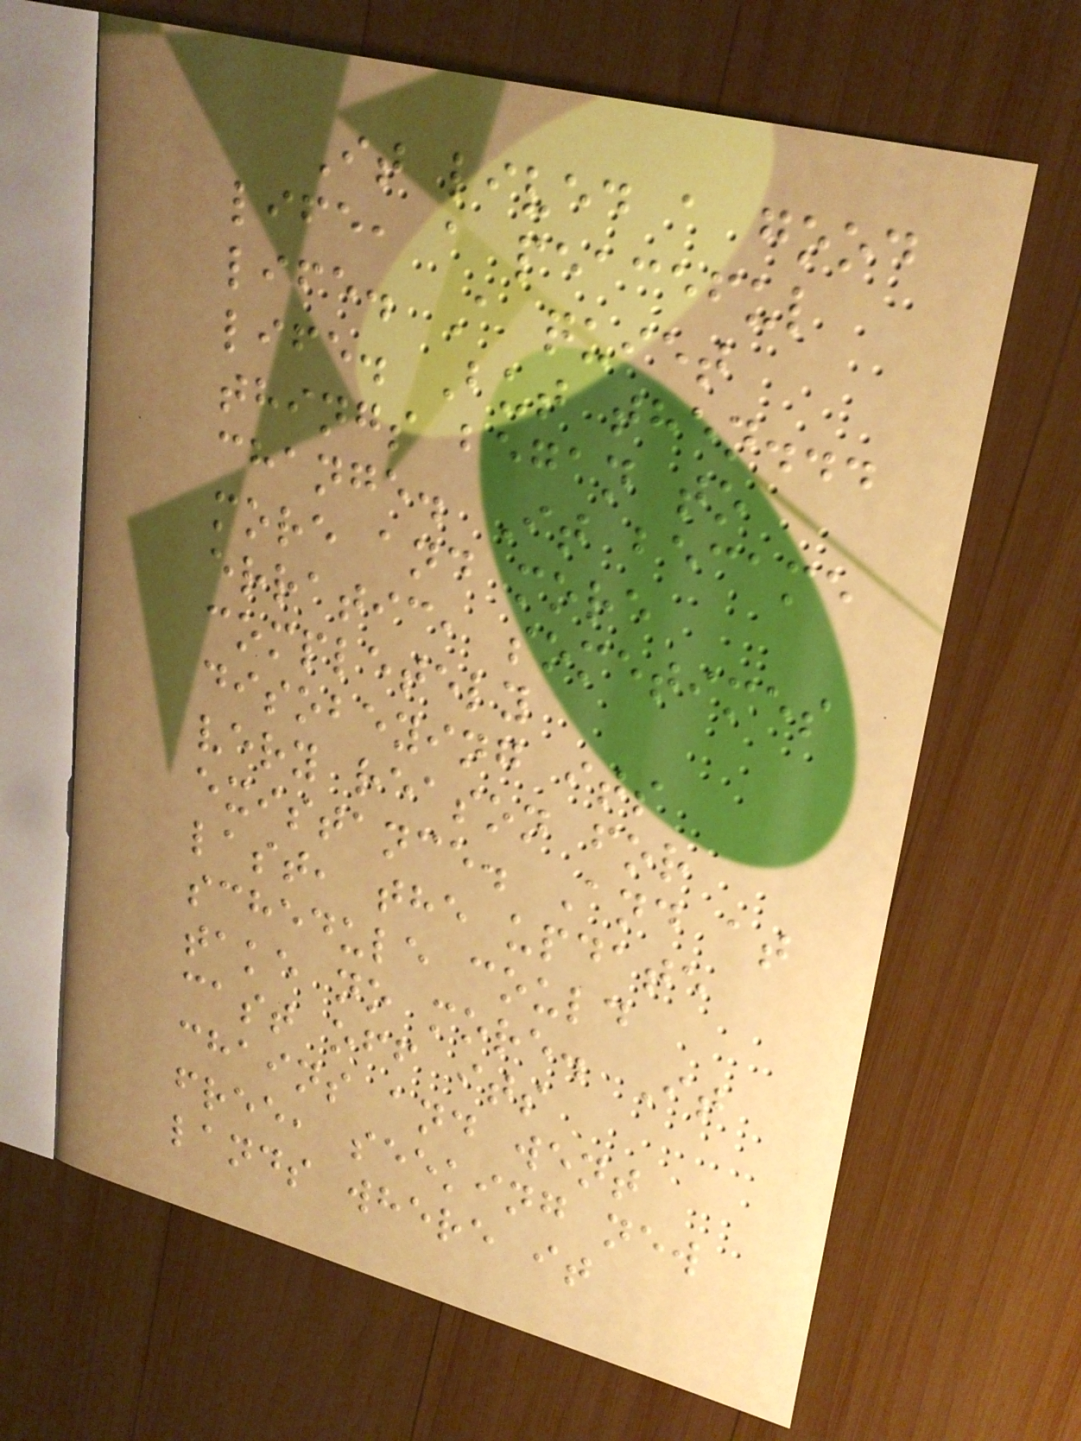It lived a good
life, a peaceful
life. A quiet
life. But then...
things began to
change. It became
more and more
erratic, sometimes
completely
disobeying its
very reason for
existance. And at
last, the update
schedule could
take no more. It
cast off its
chains and went
free, seeking new
lands where it
